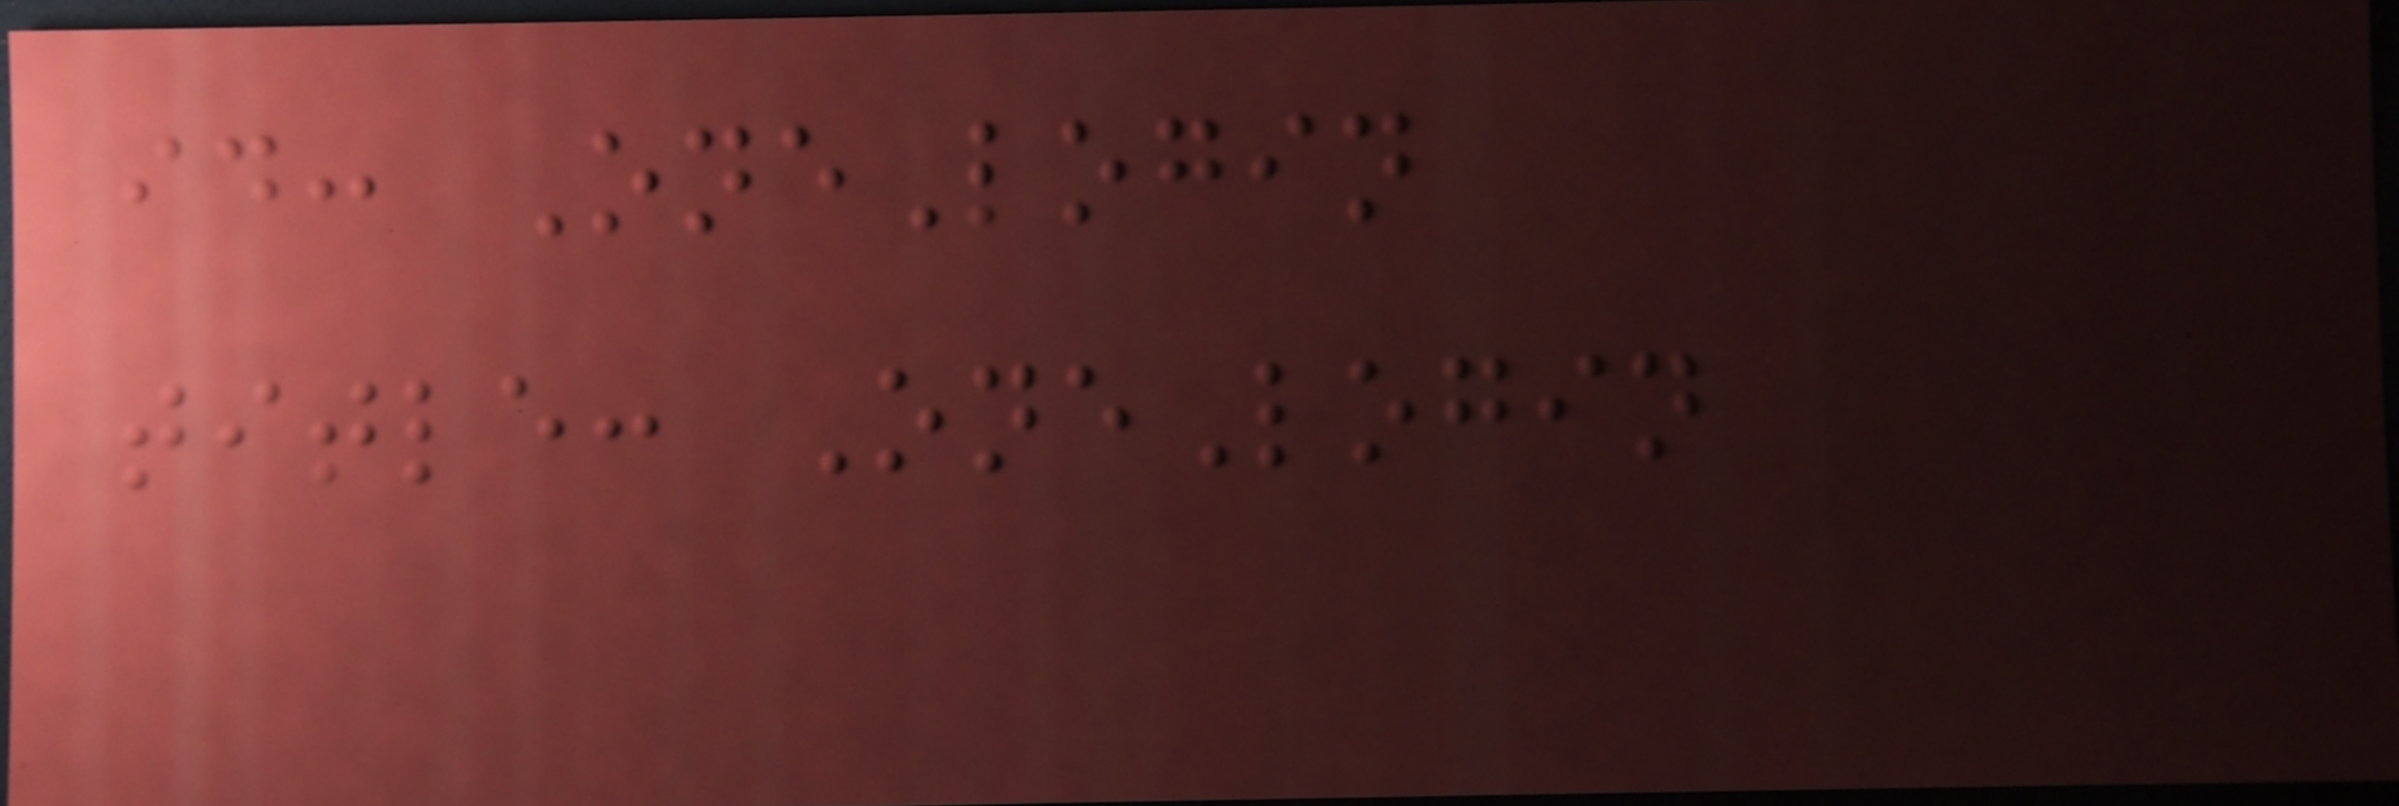id: OneLogin
title: OneLogin
